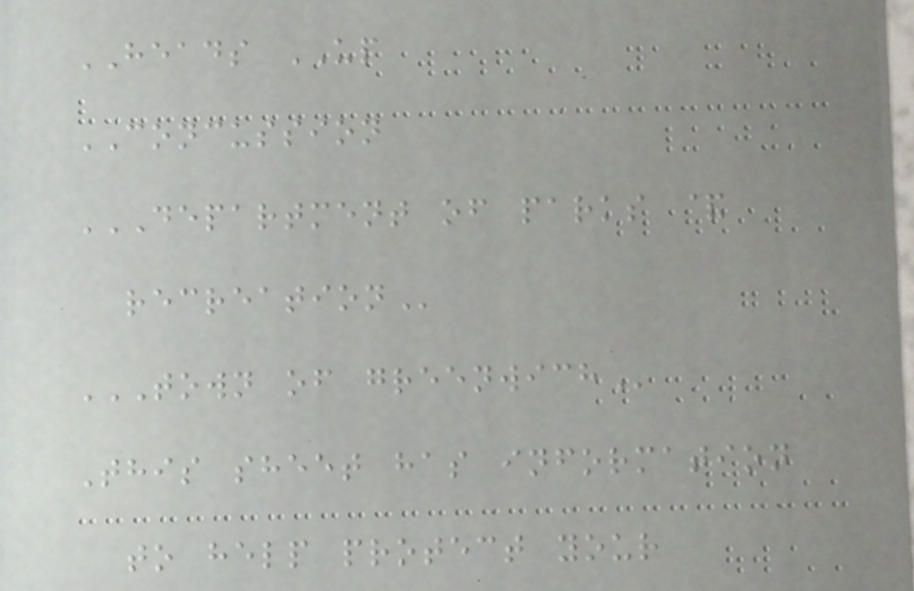HEADS UP
CONCUSSION
DEPARTMENT OF PARKS &
RECREATION
TOWN OF GREENWICH
This sheet has information
to help protect your
